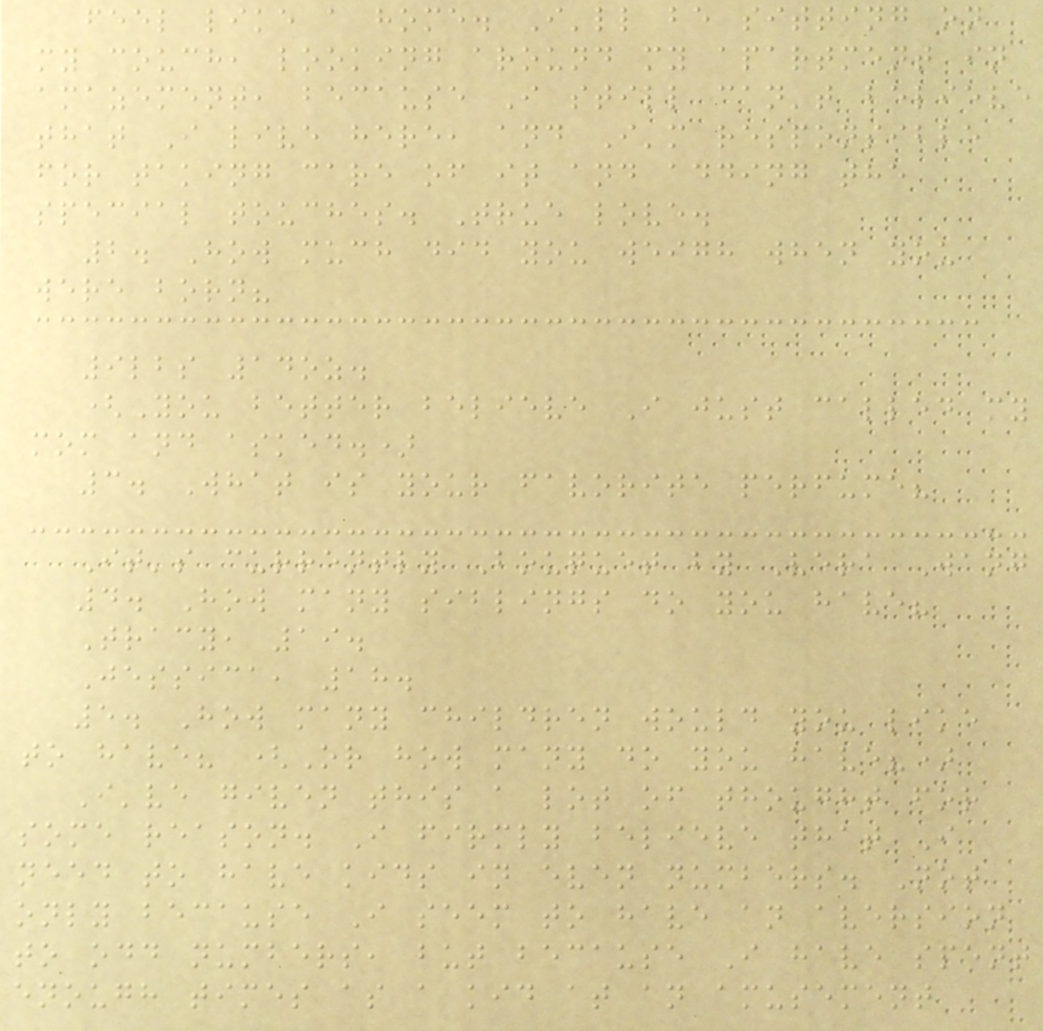feel like a home. I'll be sitting on
my couch, looking around my apartment in
amazement, because I still can't believe
that I live here, and I'm responsible
for taking care of it and adding the
special touches. True love.
2. How much did you weigh when you
were born?
9lbs 14oz.
(You better believe I just called my
mom and asked.)
3. What is your favorite perfume?
It's currently Bouquet by Vera Wang
4. How many siblings do you have?
Tracy, 19.
Jessica, 18.
5. How many children would you like
to have? (Or how many do you have?)
I've given this a lot of thought for
some reason. I firmly believe that I
need to have kids in even numbers. Not
only because I seem to have an aversion
to odd numbers, but because I have spent
enough times as a kid at an amusement
